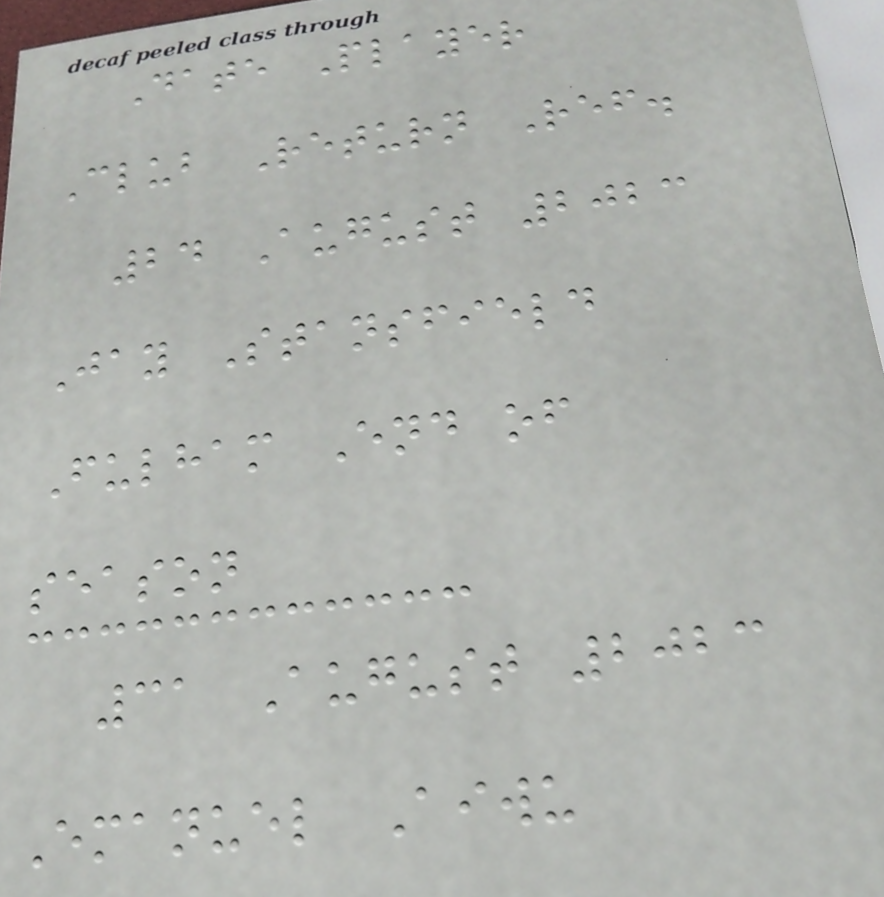Date Player
Club Return Ref.
24 August 2023
Jay Stansfield
Fulham End of
season
31 August 2023
Emanuel Aiwu
